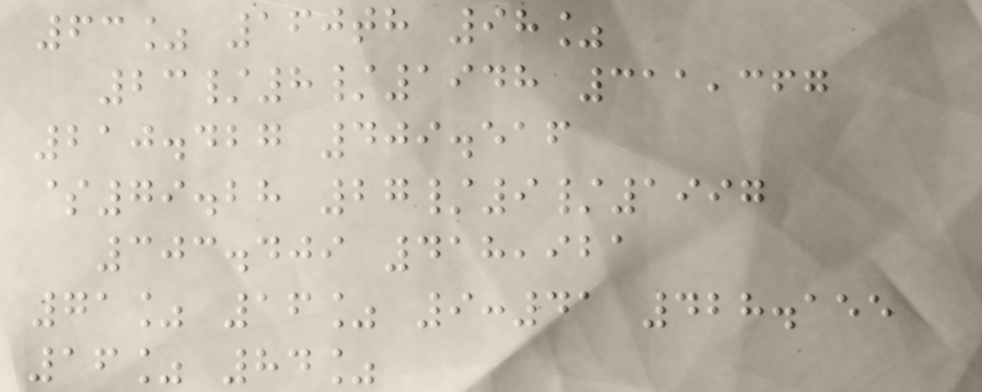63% 160th 98%
23/8/1948 311,367
210.427 409.516
$79.28 27/9/1997
303.409 418,921
71% 16% 9:41 428.155
16% 84%
